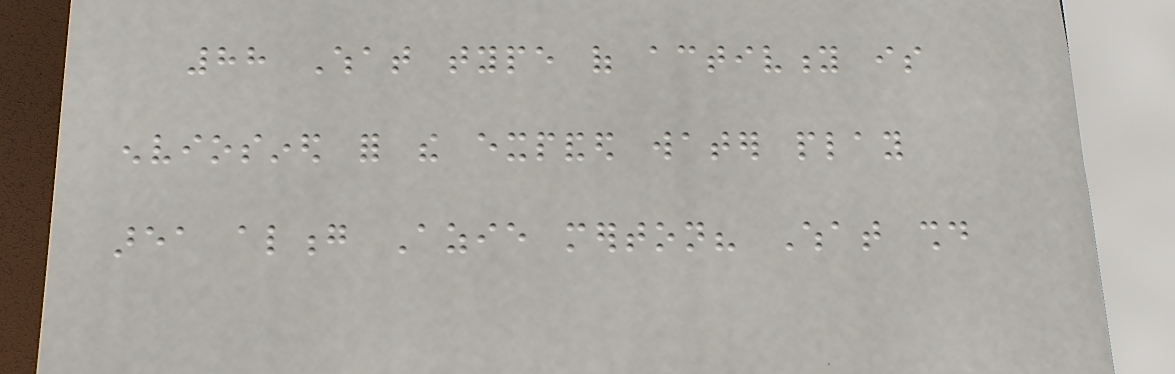88 What type of activity is
enviosined for the expanded water play
area along Azie merton? What should
